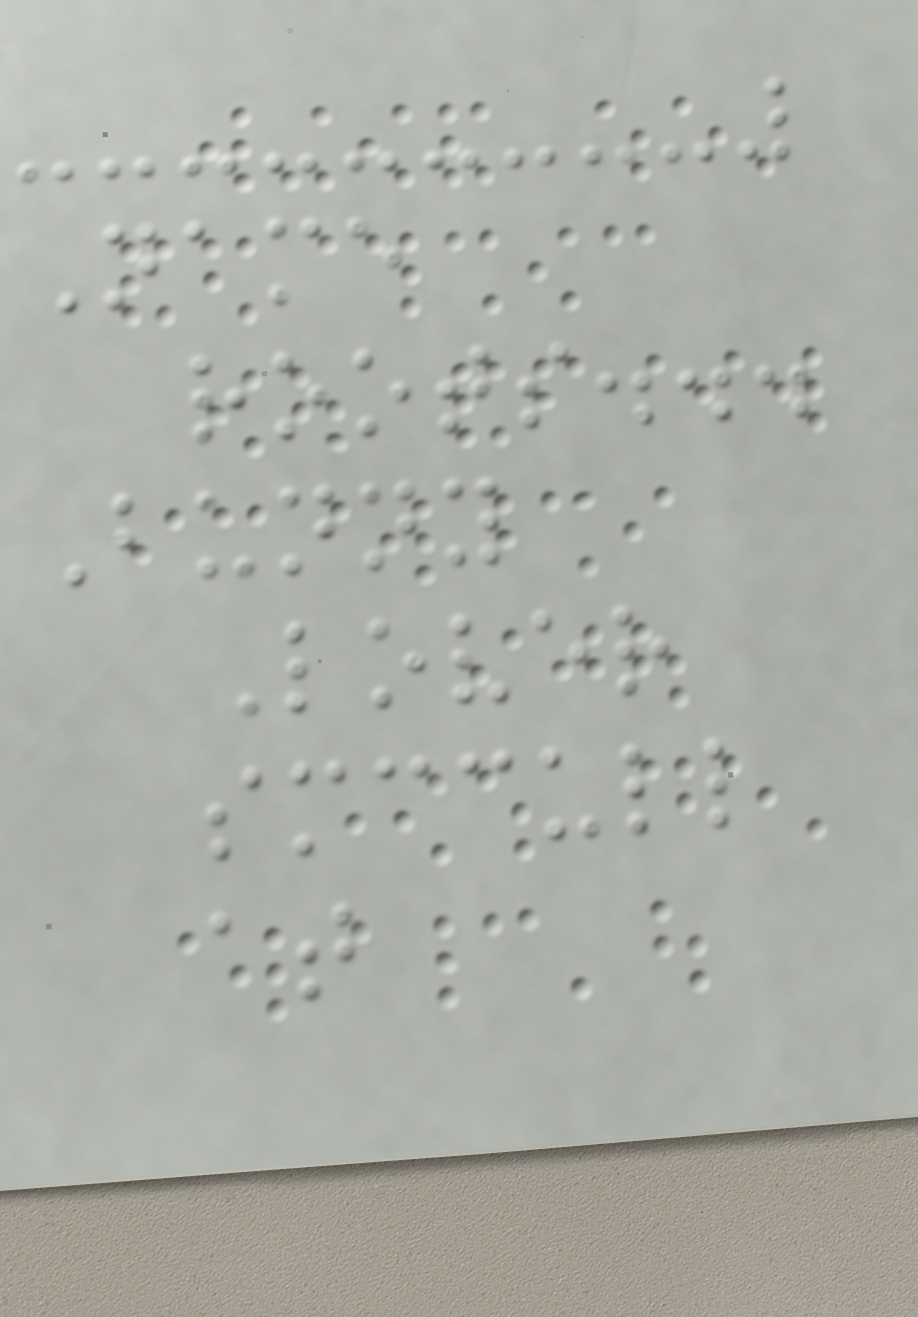Name
roots...
Bunny
Lover
smccull
at
